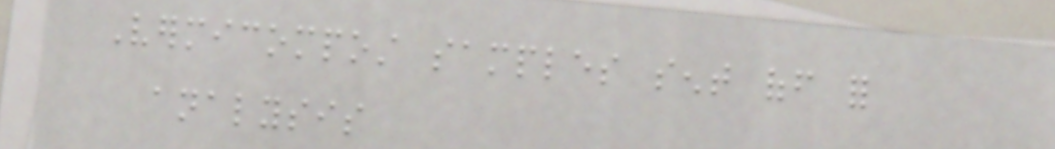Vermicompost samples sent off for
analysis
